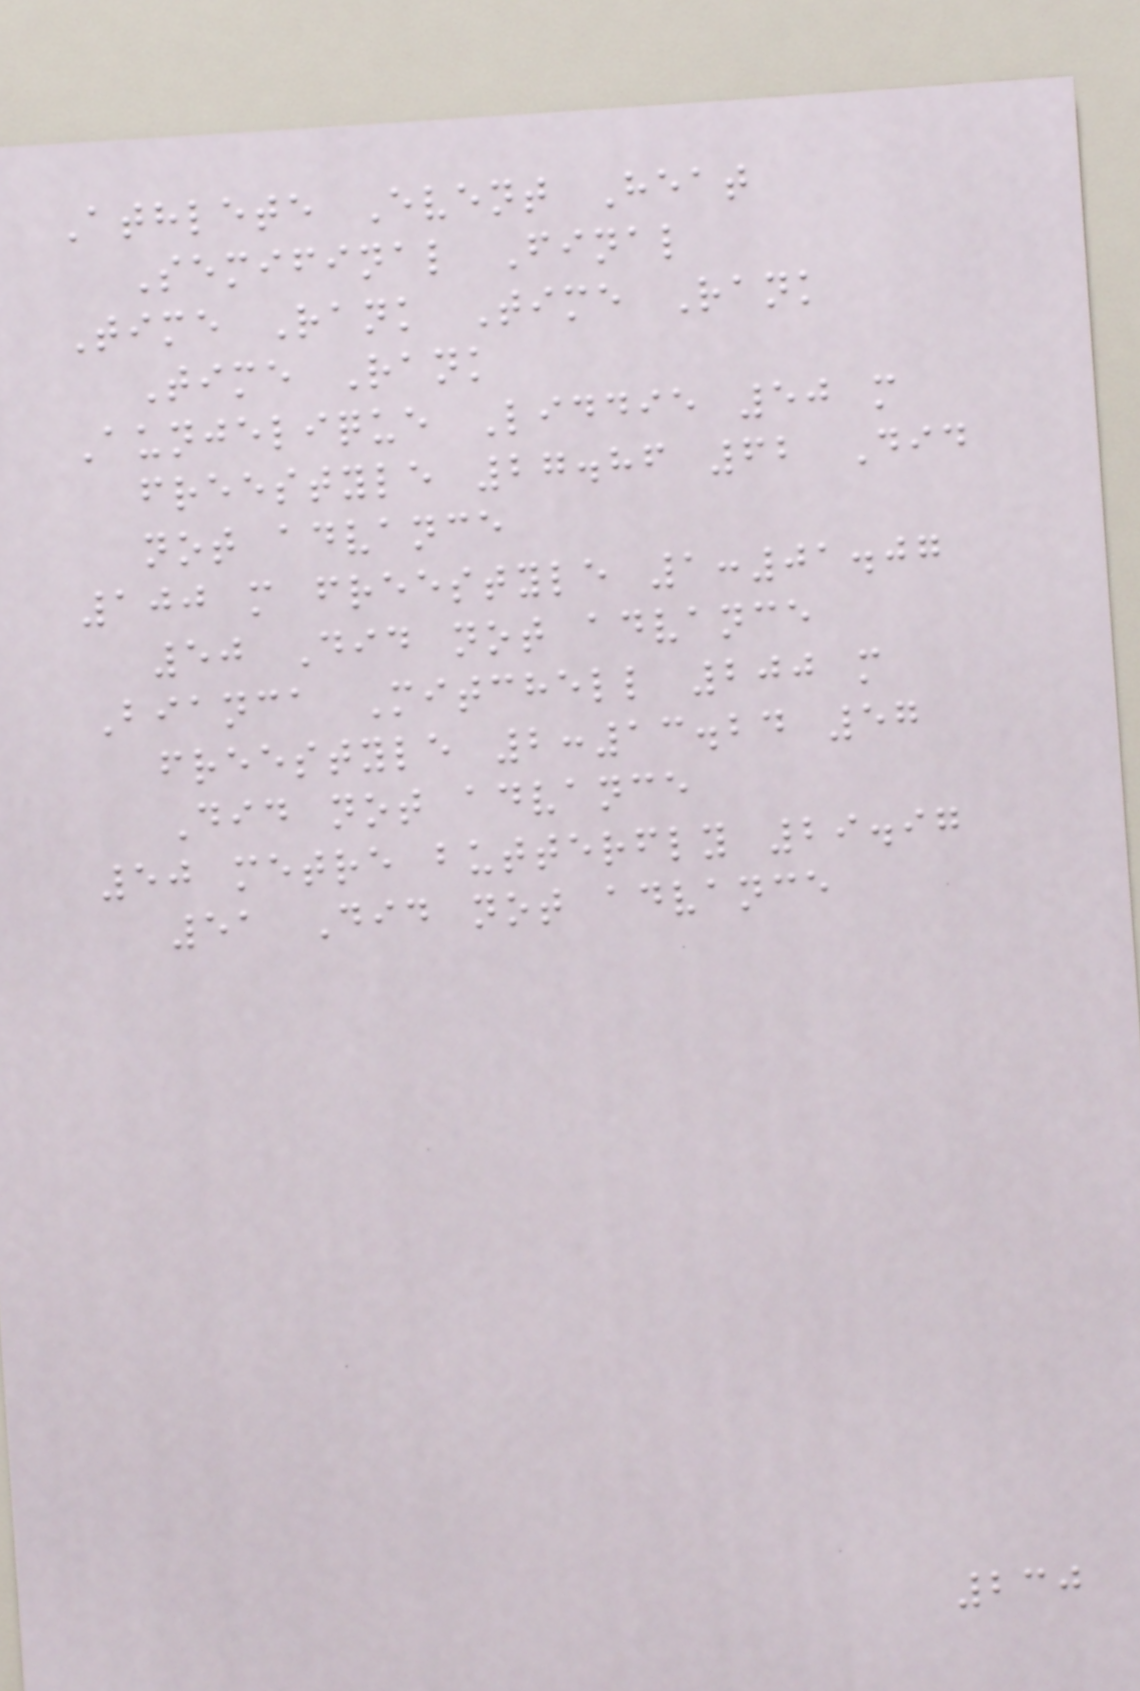Athlete Event Heat
Semifinal Final
Time Rank Time Rank
Time Rank
Aunjelique Liddie 50 m
freestyle 27.86 62 Did
not advance
100 m freestyle 1:01.07
50 Did not advance
Bianca Mitchell 200 m
freestyle 2:13.24 57
Did not advance
50 metre butterfly 29.97
51 Did not advance
230
